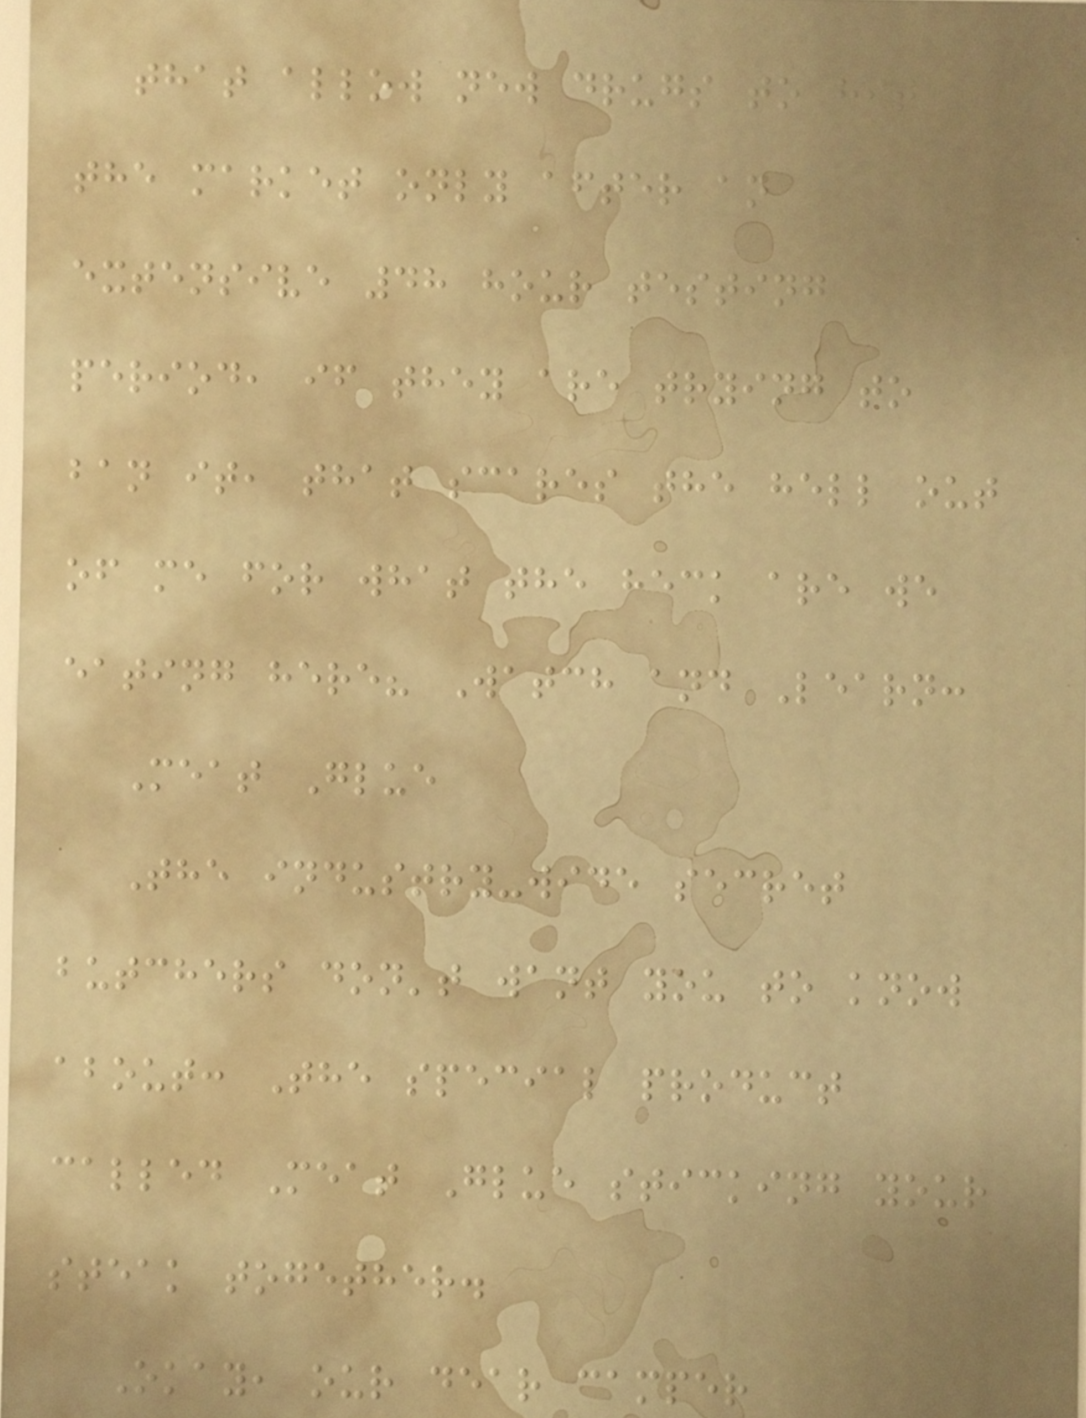that allow new drugs to hit
the market only after an
extensive 48 hour testing
period, if they are trying to
ban it, that scares the hell out
of me for what the heck are we
eating here? Watch and Learn:
Meat Glue
The industry-wide secret
butchers don't want you to know
about: The special product
called Meat Glue sticking your
steak together.
Okay, our dear camper
